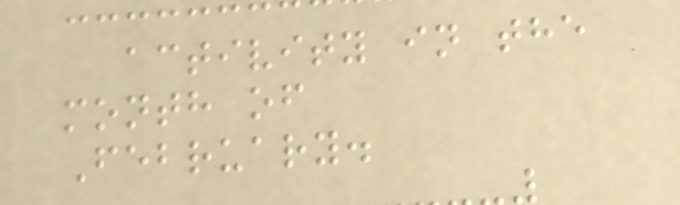activity in the
month of
February.
